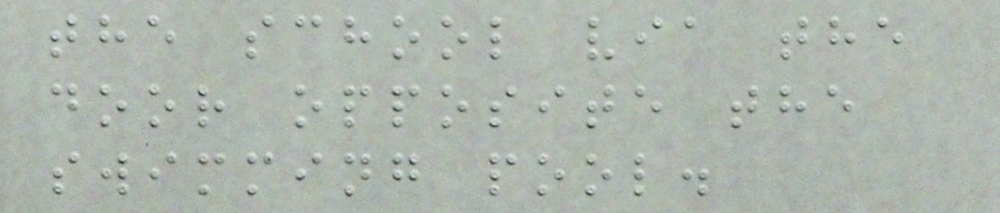the school via the
door opposite the
swimming pool.
